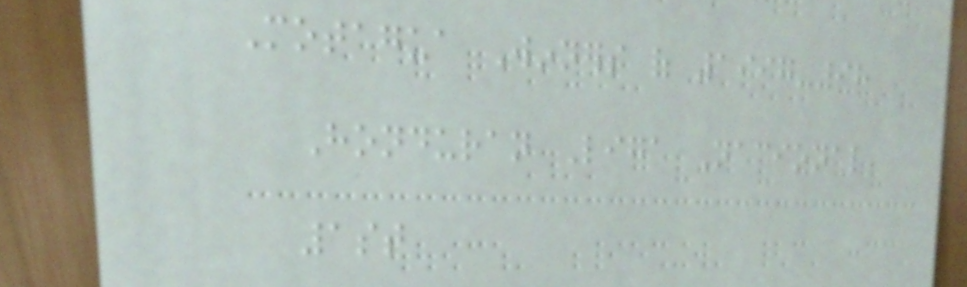Motagua Winners of 1997-98
Honduran Liga Nacional
1st
